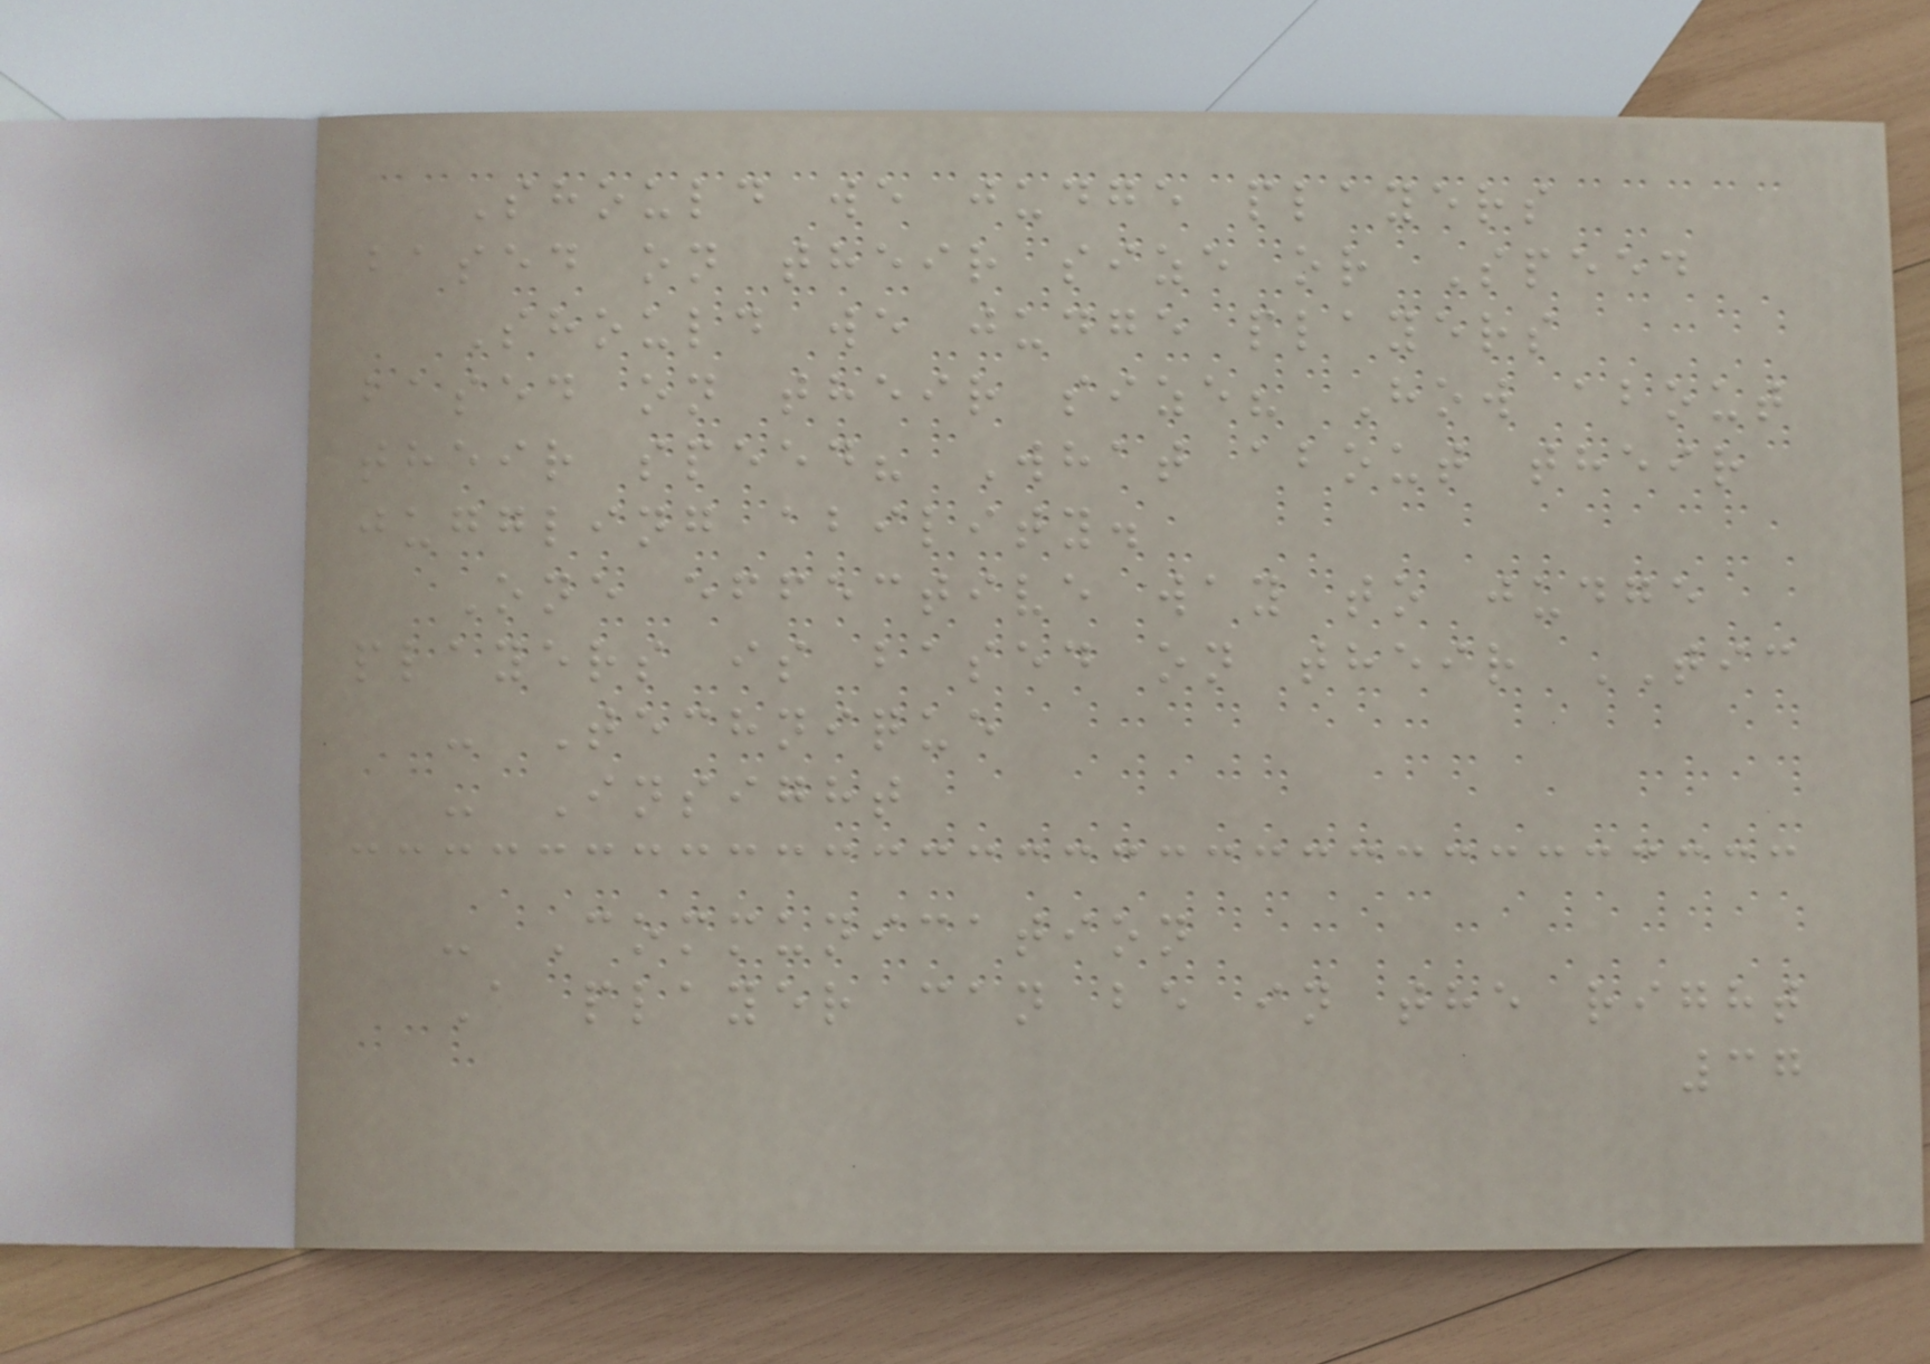Should we judge players
based on their size or Speed
Should we judge players
based on their size? How about
their speed? What about their
juggling ability.
One effective way to judge
players is based on their TIC
- Technique
- Insight
- Communication
A player can be in the right
37
